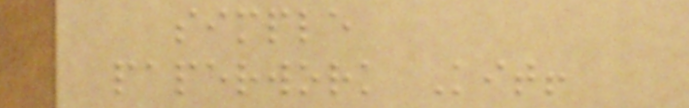simple
paperwork Kit!
